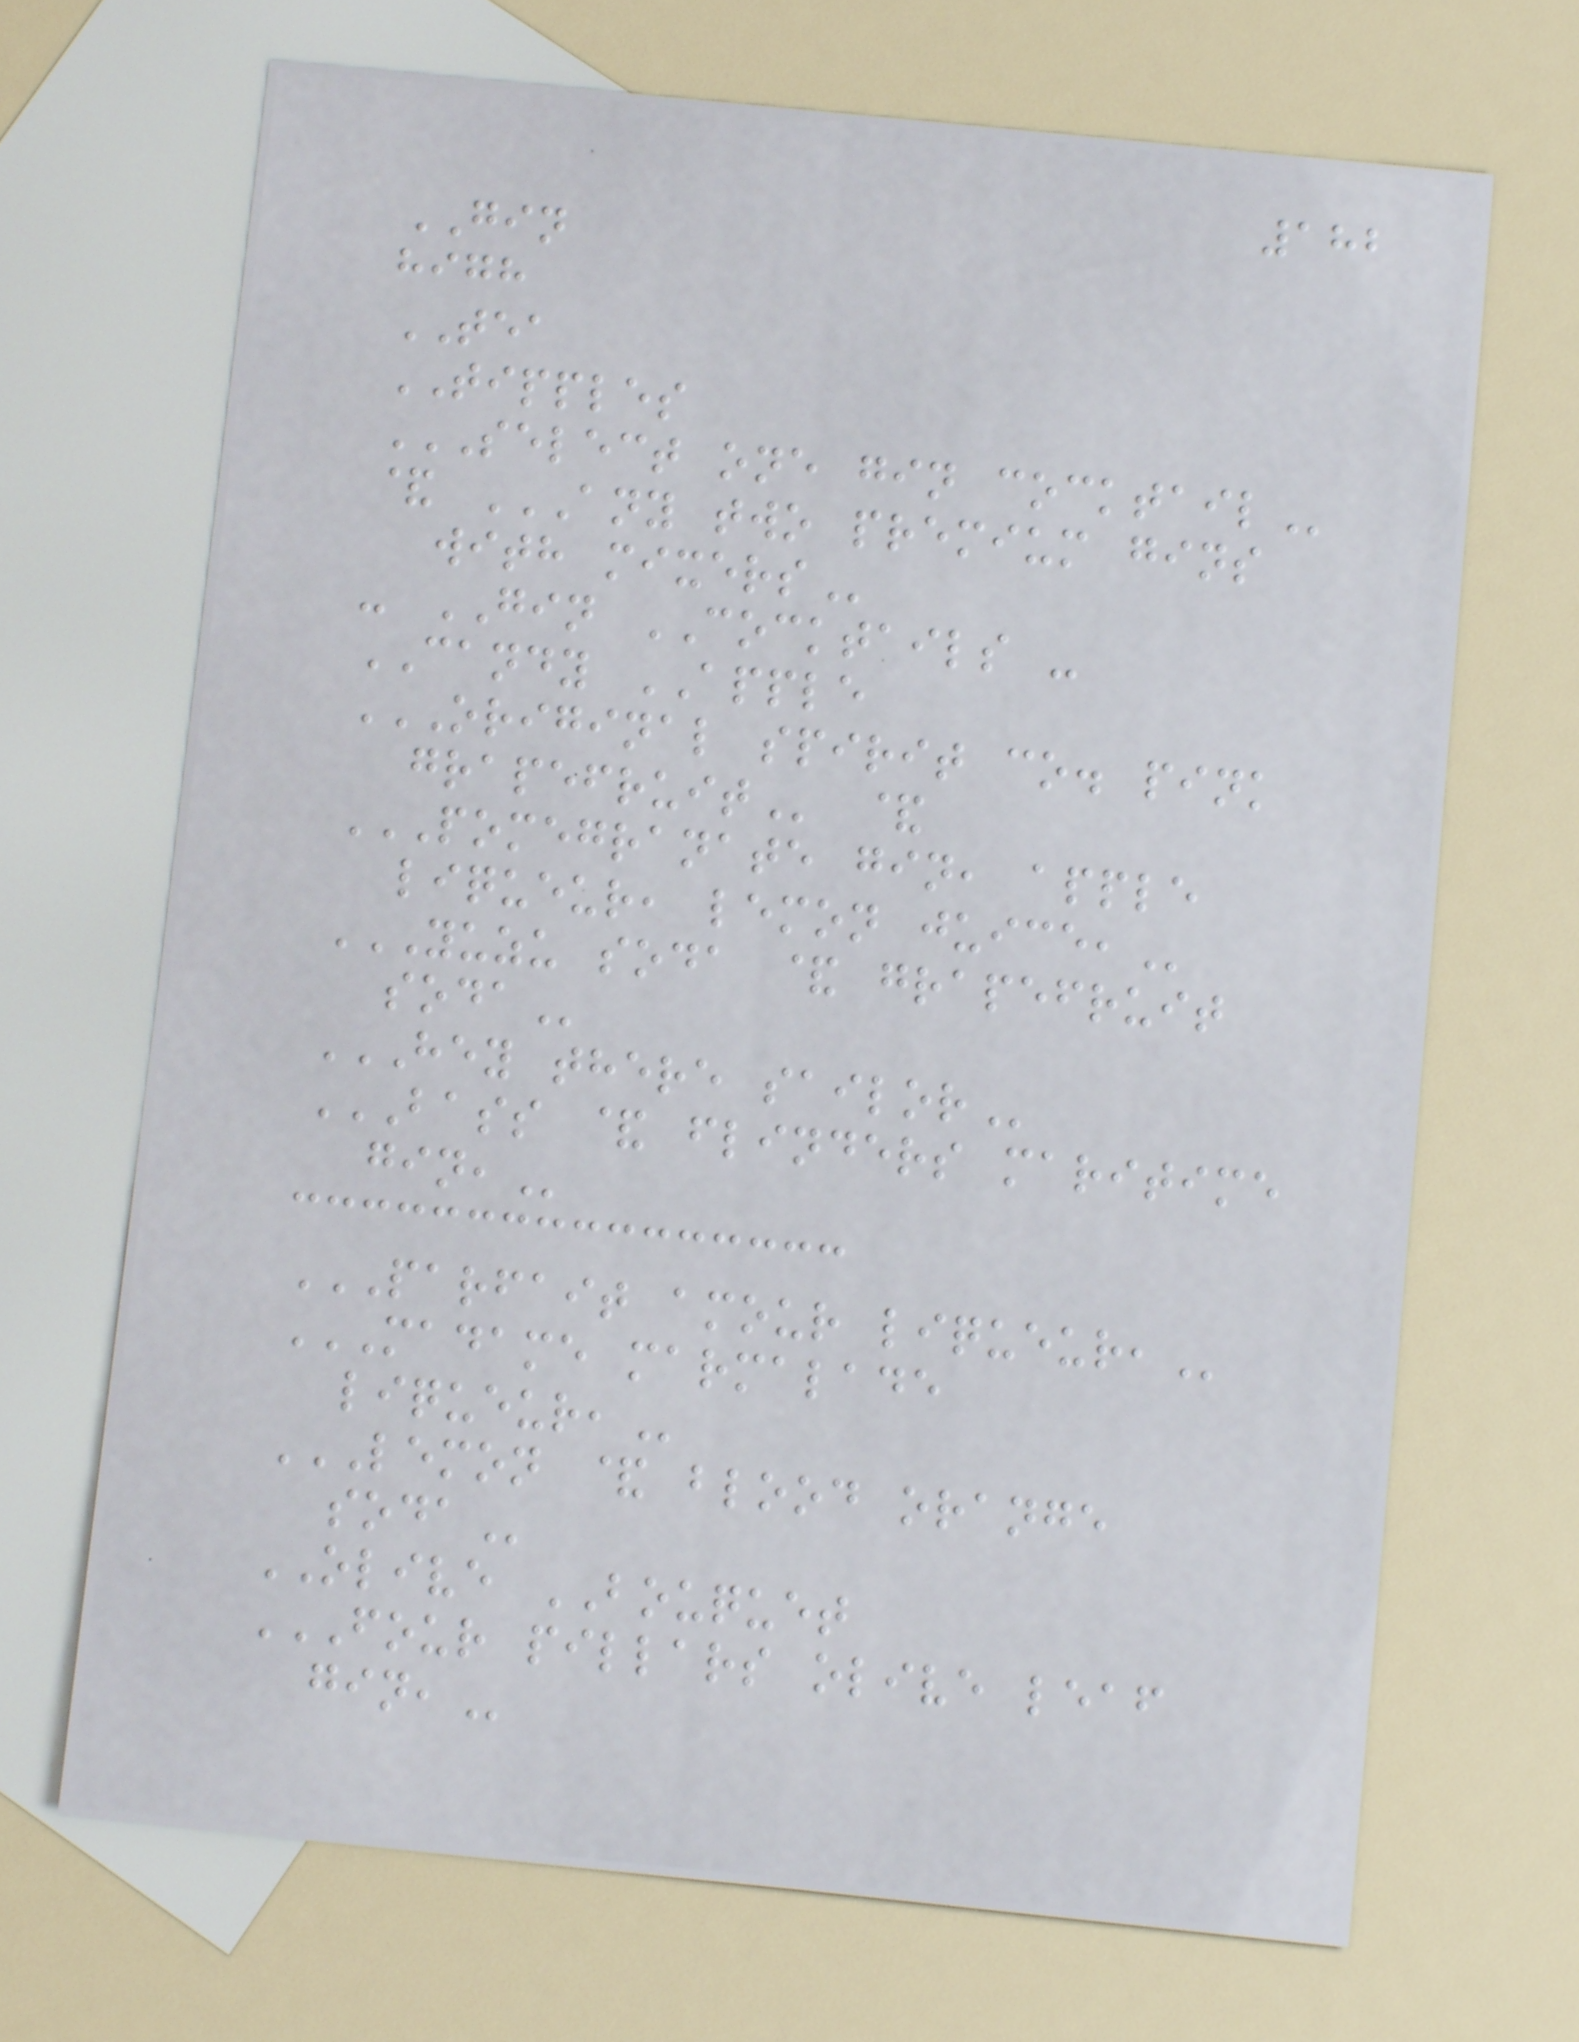182
GIN
high
TEA
TIPPLES
SELECT ONE GIN COCKTAIL
& ANY TWO PREMIUM GINS
WITH MIXERS
- GIN COCKTAILS -
CANDY APPLE
ORIGINAL SPIRIT CO. PINK
GRAPEFRUIT &
POMEGRANATE GIN, APPLE
LIQUEUR, LEMON JUICE,
YUZU SODA & GRAPEFRUIT
SODA
HEY THERE SAILOR
BASS & FLINDERS MARITIME
GIN,
PARFAIT AMOUR LIQUEUR,
MADAME MARMALADE
LIQUEUR,
LEMON & BLOOD ORANGE
SODA
OLIVE BOUQUET
FOUR PILLARS OLIVE LEAF
GIN,
